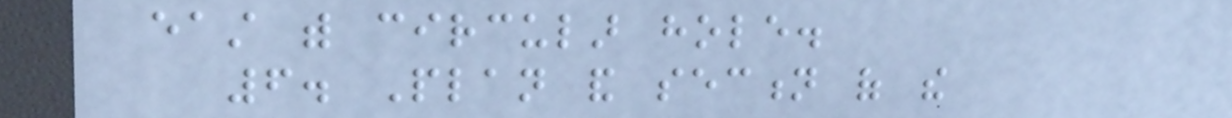east with circular hole.
6. Plan and section of the
